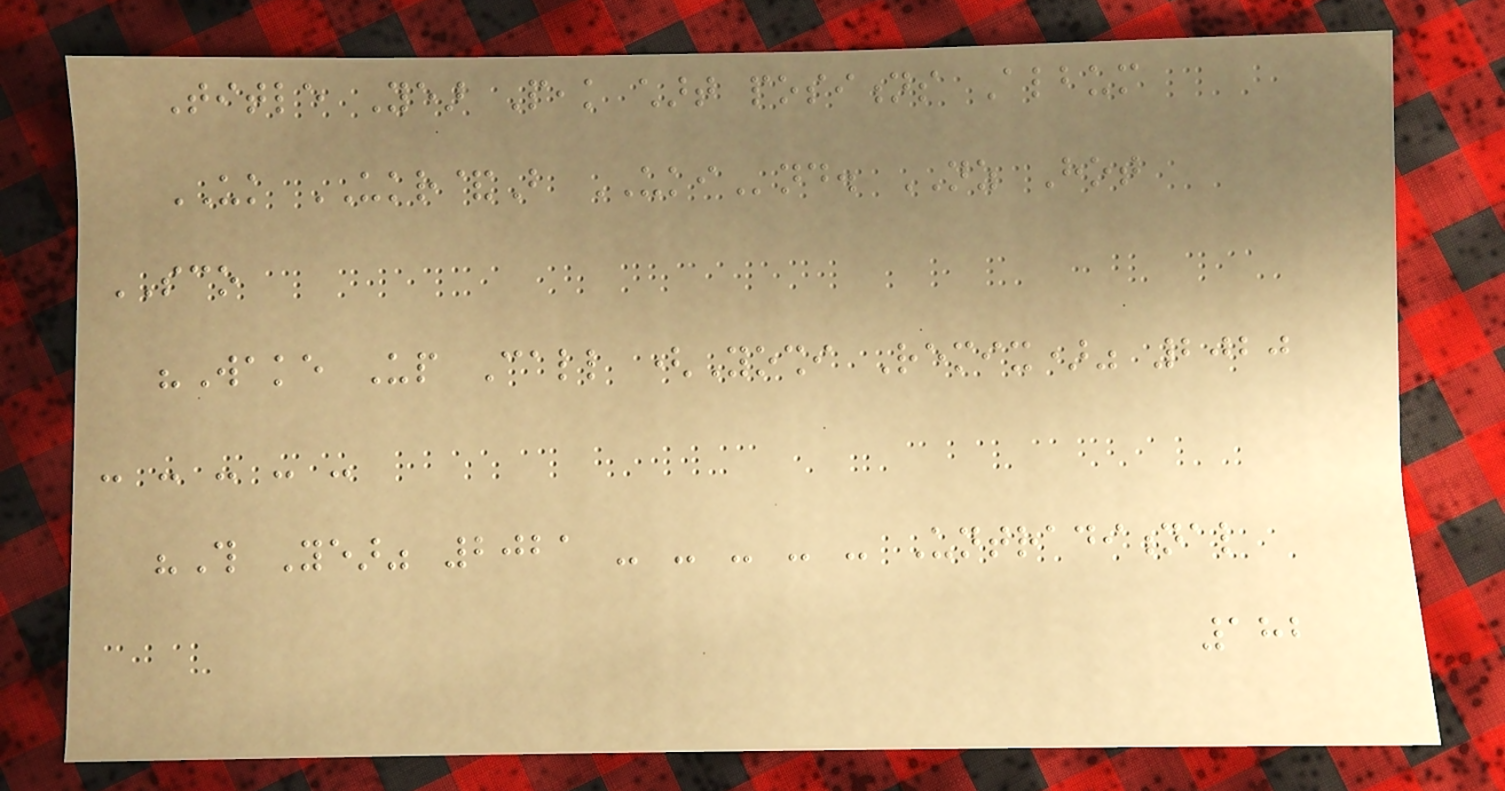Title Year Peak chart positions Album
UK UKR&B UKInd. NZ Hot
SCO
"Wake Up Call (Yoshi Remix)" 2020
- - - - -
"This Year" 2021 - - - - - Untraditional
182
